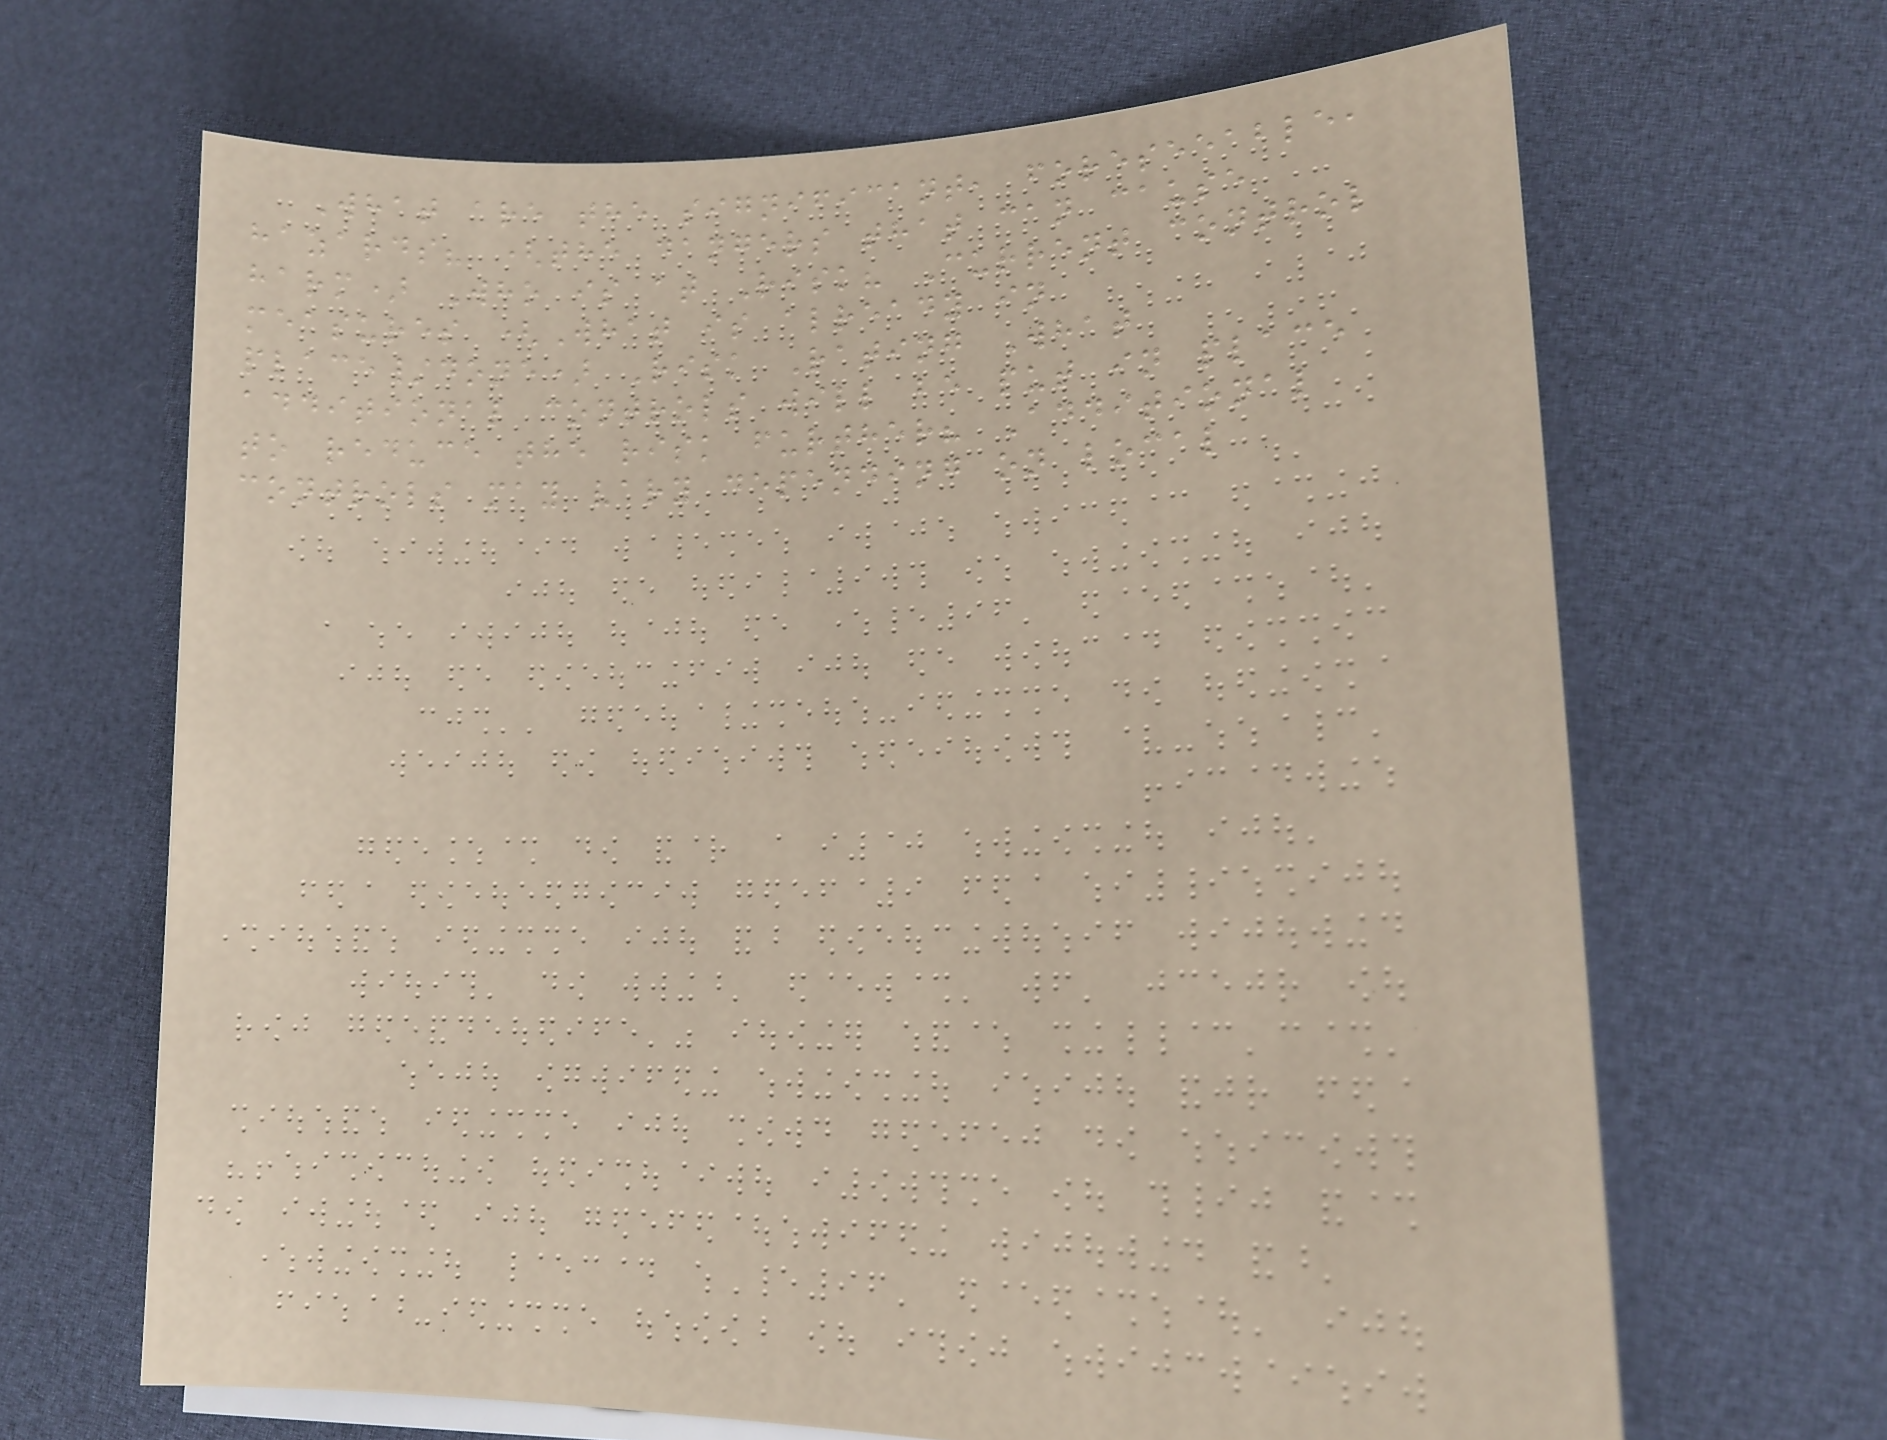What are the significant, foreseeable,
hazards? (the dangers that can cause
harm) Who is at Risk? Current control
measures (What is already in
place/done) Risk Rating What
additional controls will be put in place
to reduce the risk further? Additional
controls may vary depending on local
